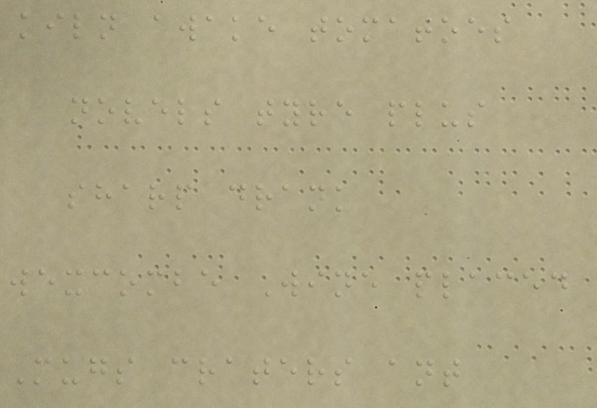kiln awake tomatoes
novels tyre plus
sharp drank
wexcombe Wine placed
Mugs craters ant
